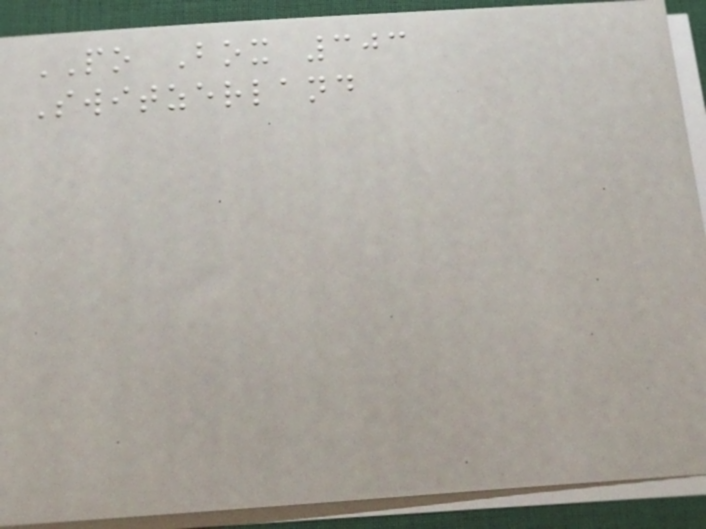PO Box 303
Switzerland
